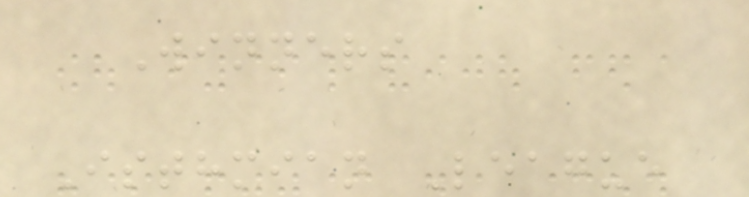Winners
Isthmian League
